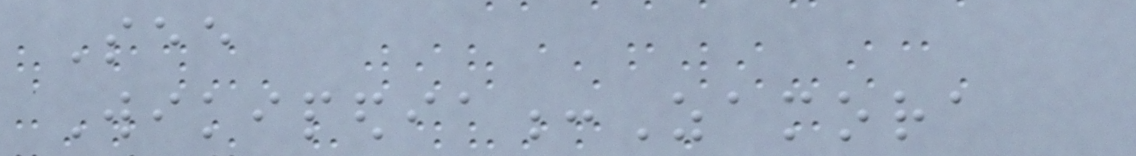See
Wikipedia:Zamora
